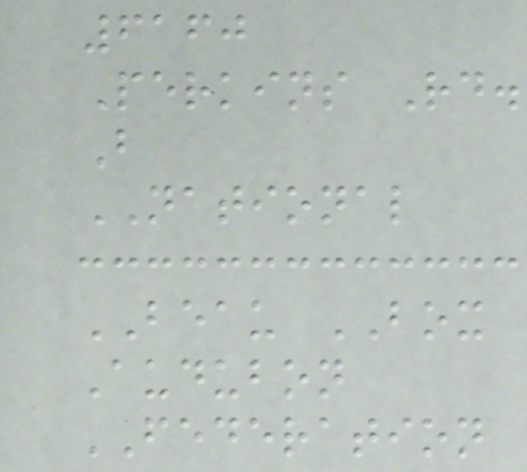6160
Perkins Rd.
B
NATIONAL
BEAU BOX
Audubon
FEDERATION
